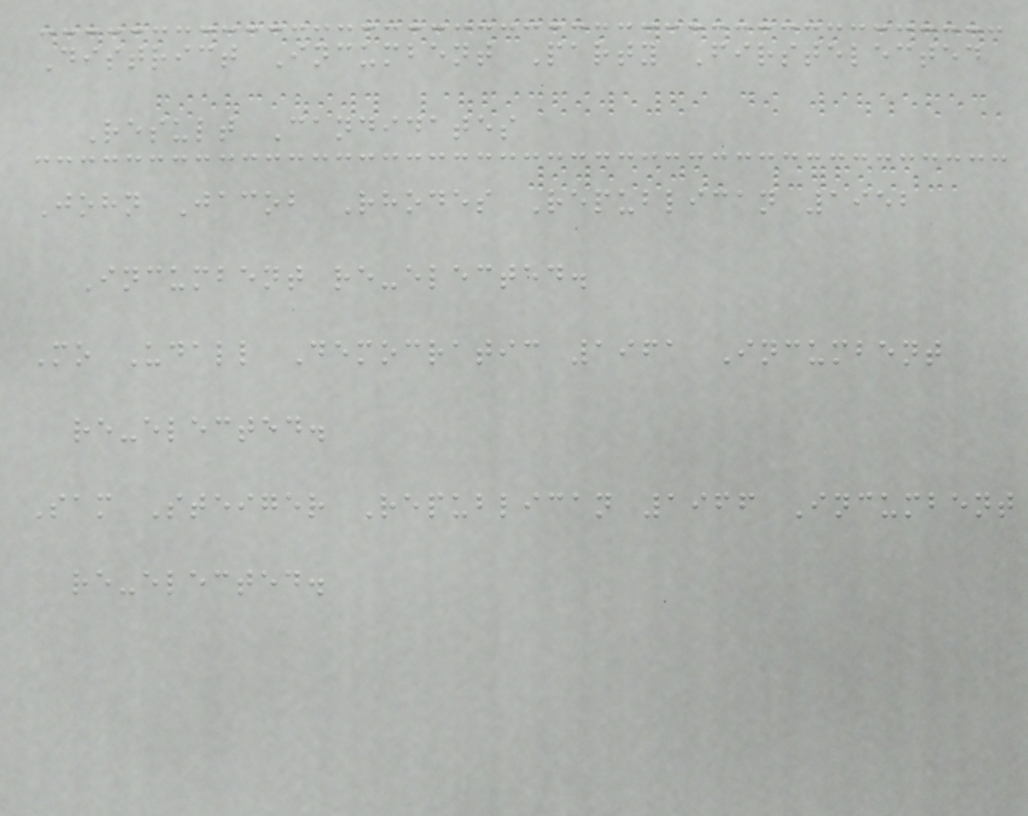District Incumbent Party Firstelected
Result Candidates
John Jacob Rhodes Republican 1952
Incumbent re-elected.
Mo Udall Democratic 1961 Incumbent
re-elected.
Sam Steiger Republican 1966 Incumbent
re-elected.
